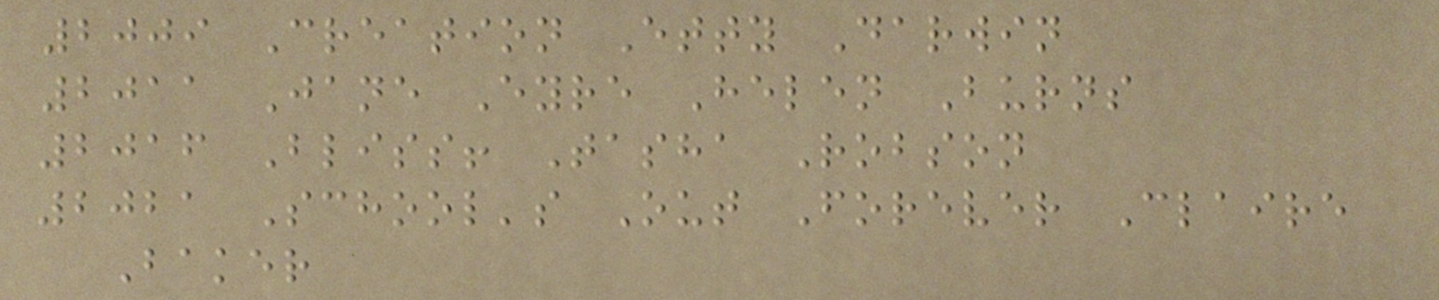2009 Creation Etty Darwin
2011 Jane Eyre Helen Burns
2016 Bliss! Tasha Robson
2021 School's Out Forever Claire
Baker
